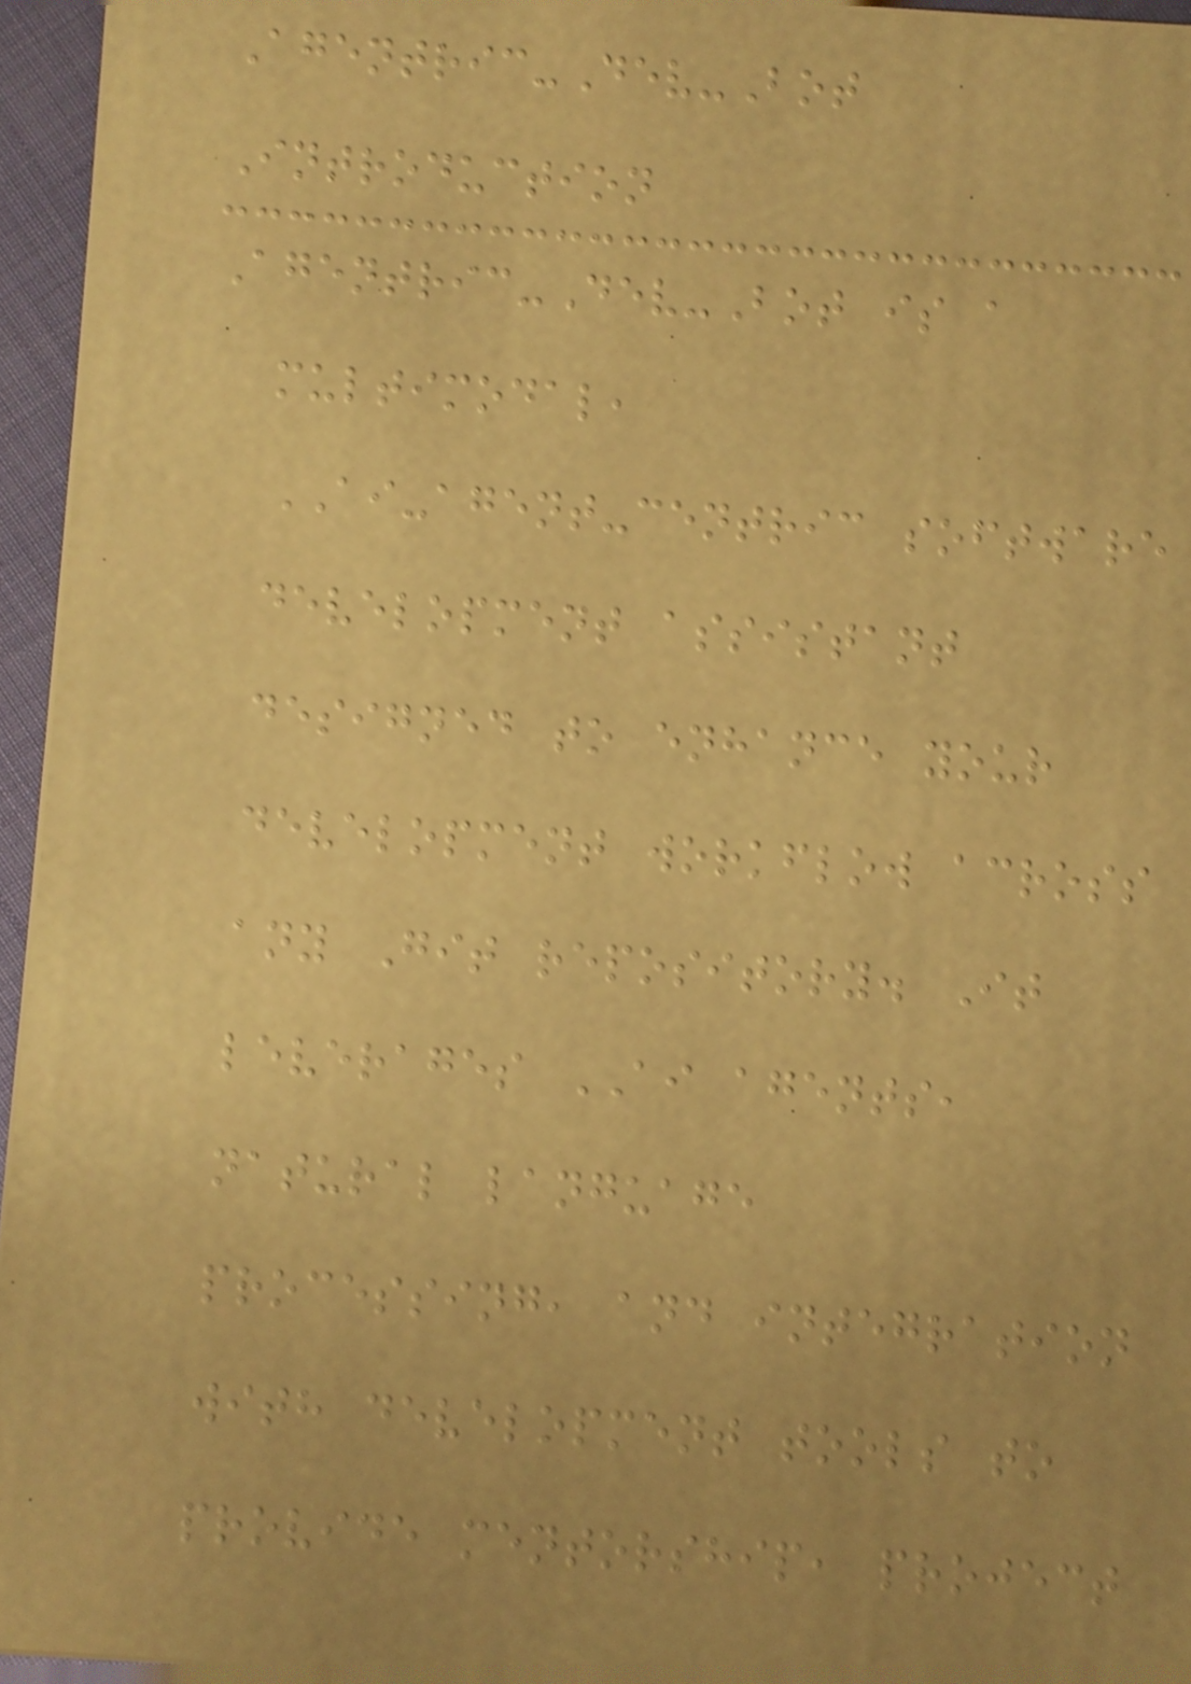Agentric-Dev-Bot
Introduction
Agentric-Dev-Bot is a
multimodal,
AI-agent-centric software
development assistant
designed to enhance your
development workflow across
any Git repository. It
leverages AI agents,
natural language
processing, and integration
with development tools to
provide mentorship, project
